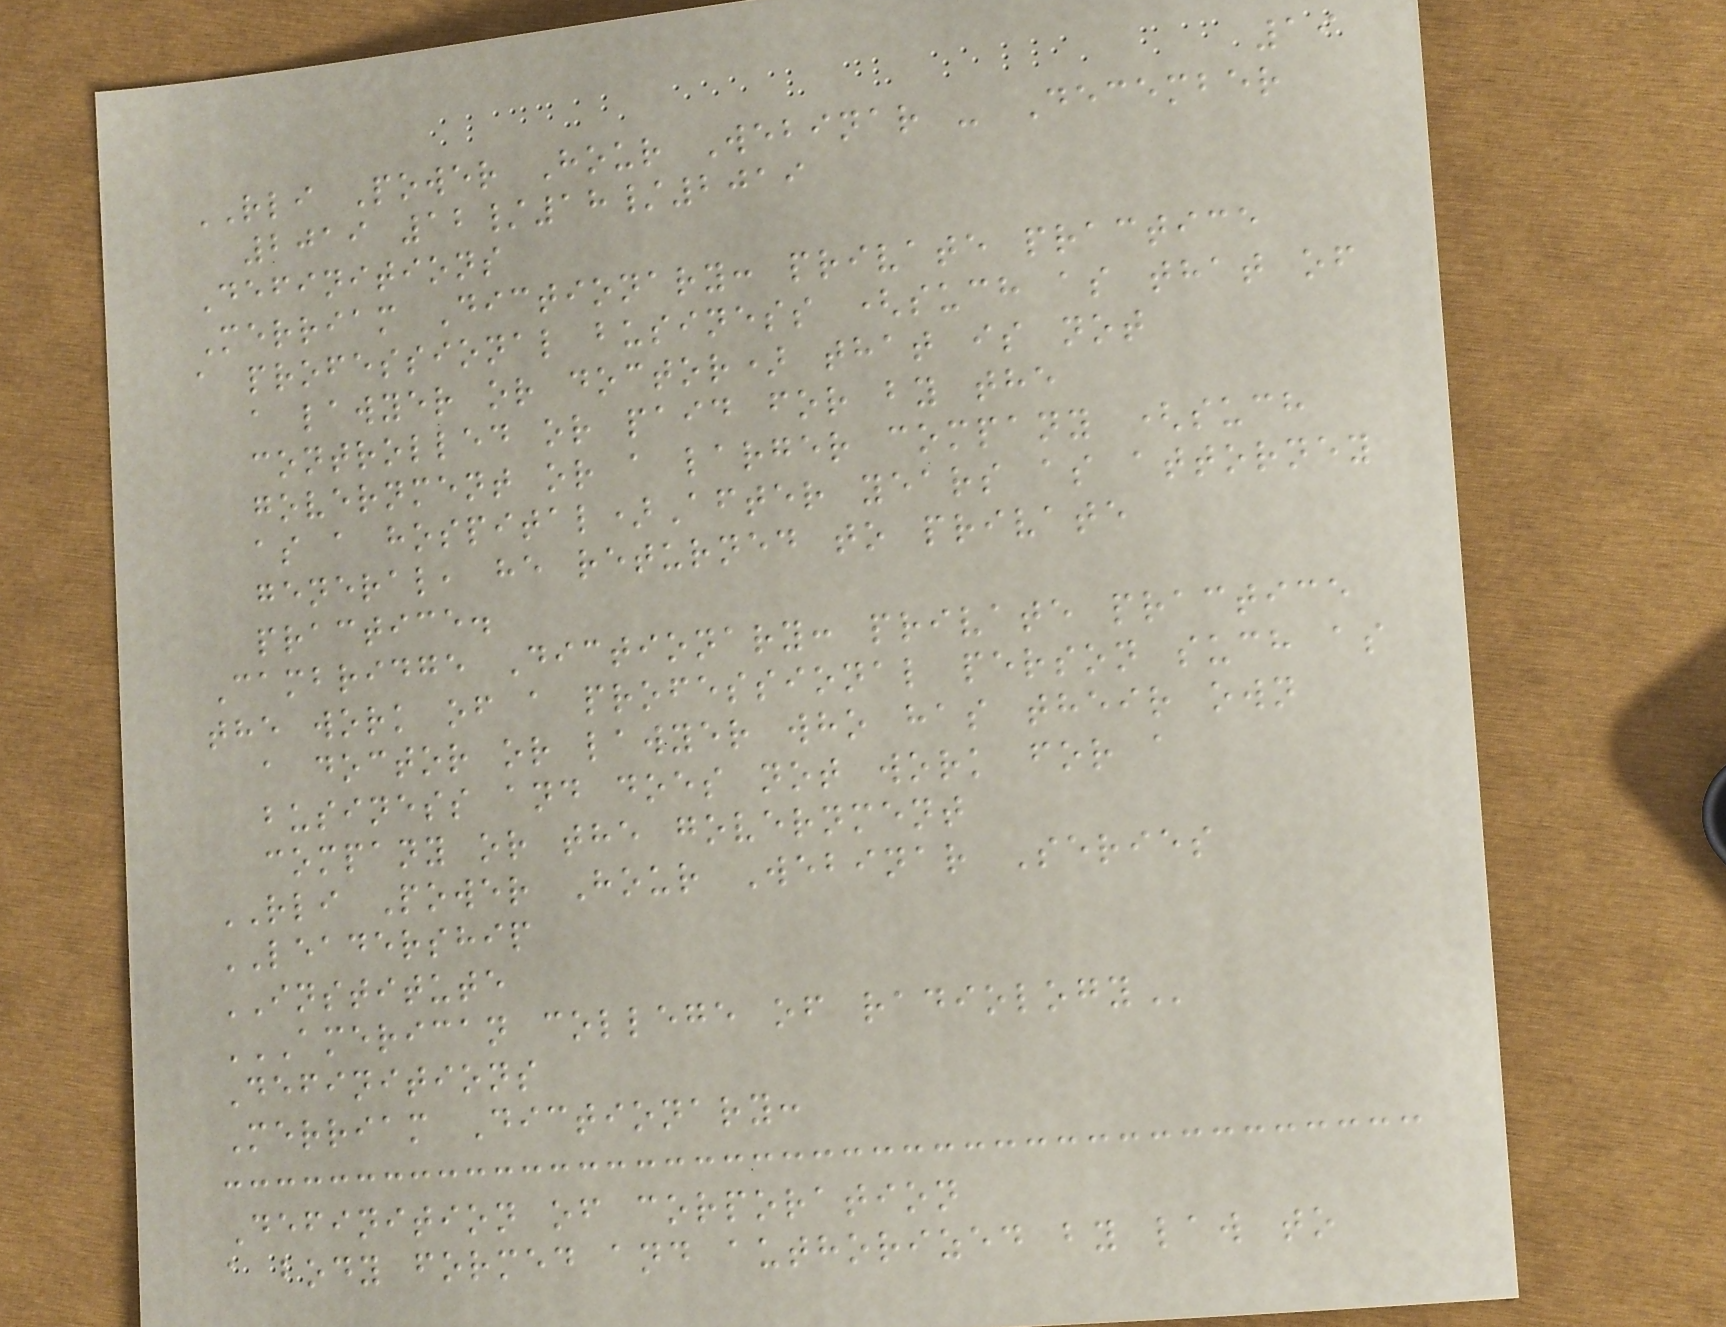19
RLI Power Hour Webinar - December
2019 12/18/2019
Definitions
Merriam Dictionary: private practice
a professional business (such as that of
a lawyer or doctor) that is not
controlled or paid for by the
government or a larger company (such
as a hospital)After years as attorney
general, he returned to private
practice.
Cambridge Dictionary: private practice
the work of a professional person such as
a doctor or lawyer who has their own
business and does not work for a
company or the government
RLI Power Hour Webinar Series
LEADERSHIP
INSTITUTE
AMERICAN COLLEGE OF RADIOLOGY
Definitions
Merriam Dictionary:
Definition of corporation
a body formed and authorized by law to
